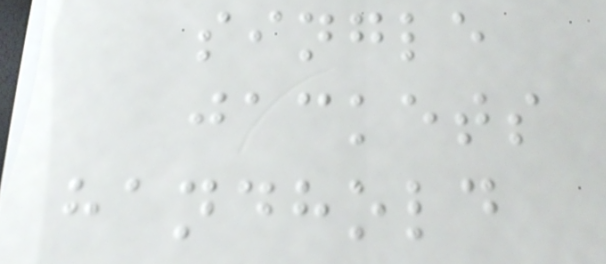single
jackets
handhold
